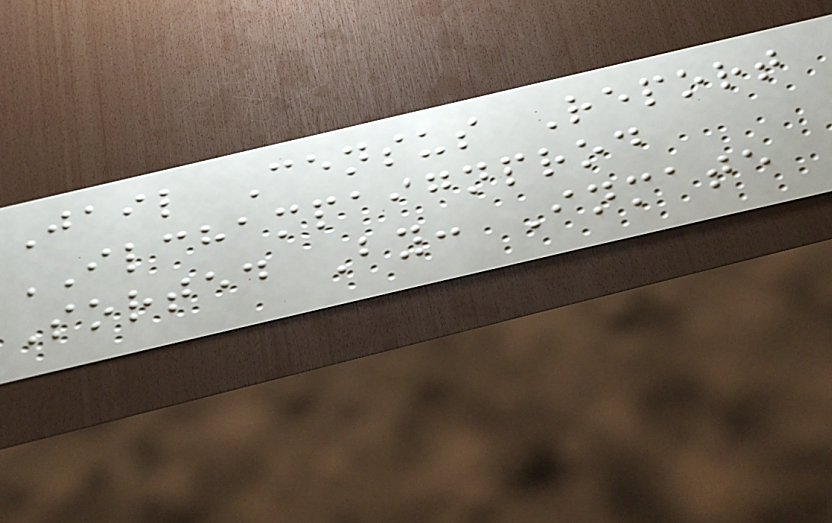Jail Census Report
ILCHAMPAIGNPROD
Sorted By: Inmate
